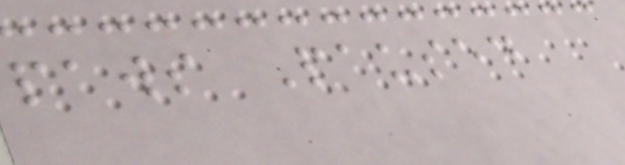paws Paused
